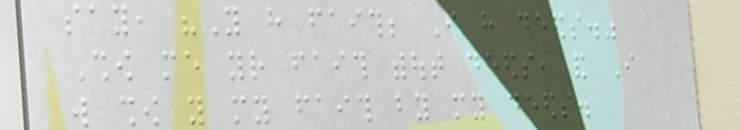say, "You have faith; I have deeds."
Show me your faith without deeds, and I
will show you my faith by my deeds.
